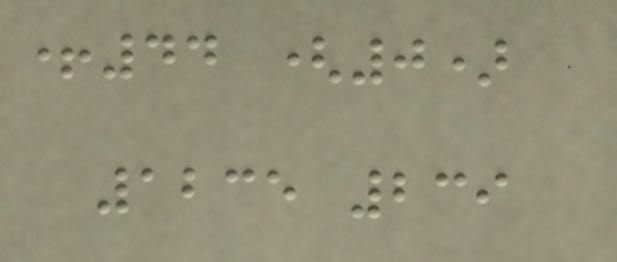+44 (0)
1235 239
